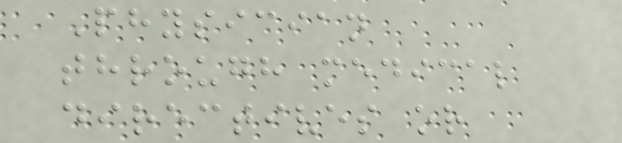Physician
through medical
directives or
